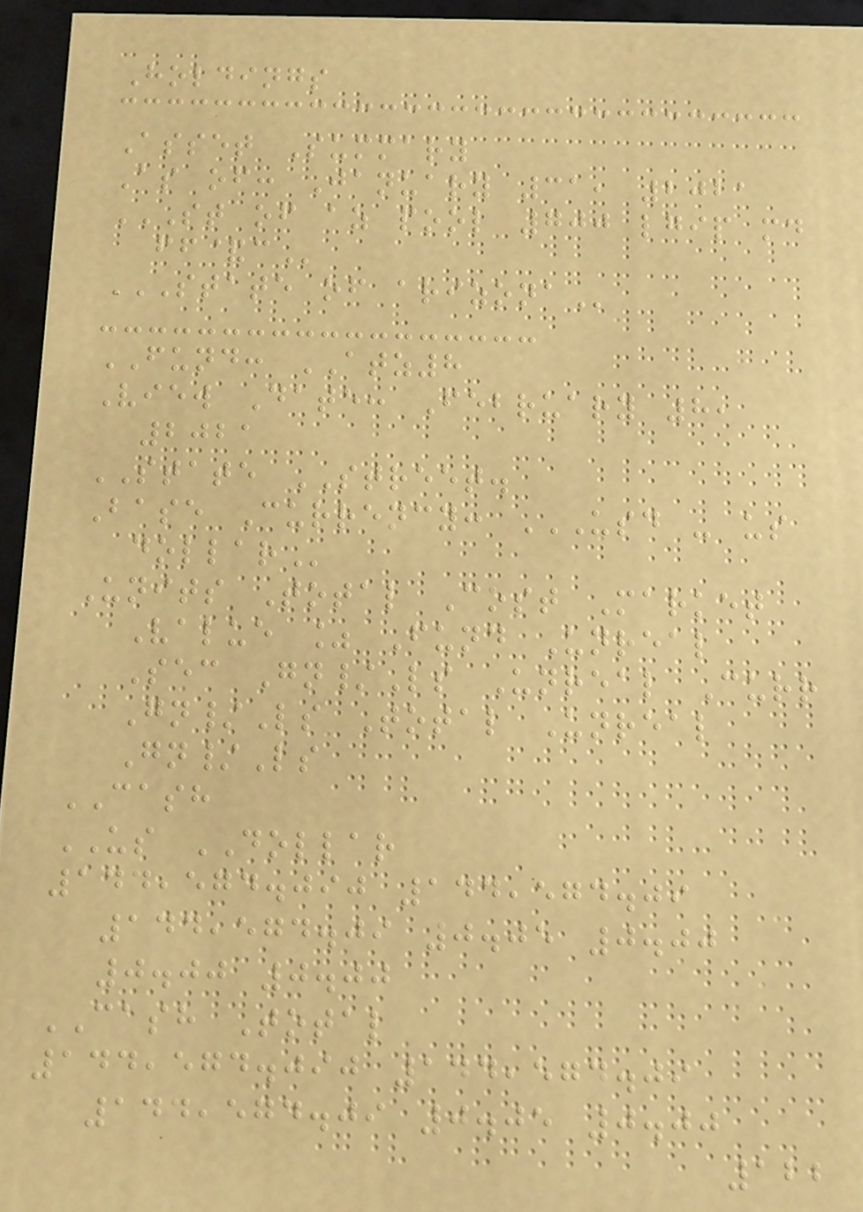Holdings
Asset Summary
As of: January 31, 2021
ST OF AZ POOL 700 LGIP MD
FF&C
STATE OF ARIZONA
FUND: ATZ8
View Date: February 8,
2021
STATE STREET.
Base Currency: USD - US
DOLLAR
Units Total Cost Market
Value % Fund Unreal
Sec Gn/Ls Unreal Curr
Gn/Ls Total Unreal
Gn/Ls
CASH
US DOLLAR
144,574.090 144,574.09
144,574.09 0.05 0.00
0.00 0.00
CASH Total
144,574.090 144,574.09
144,574.09 0.05 0.00
122
